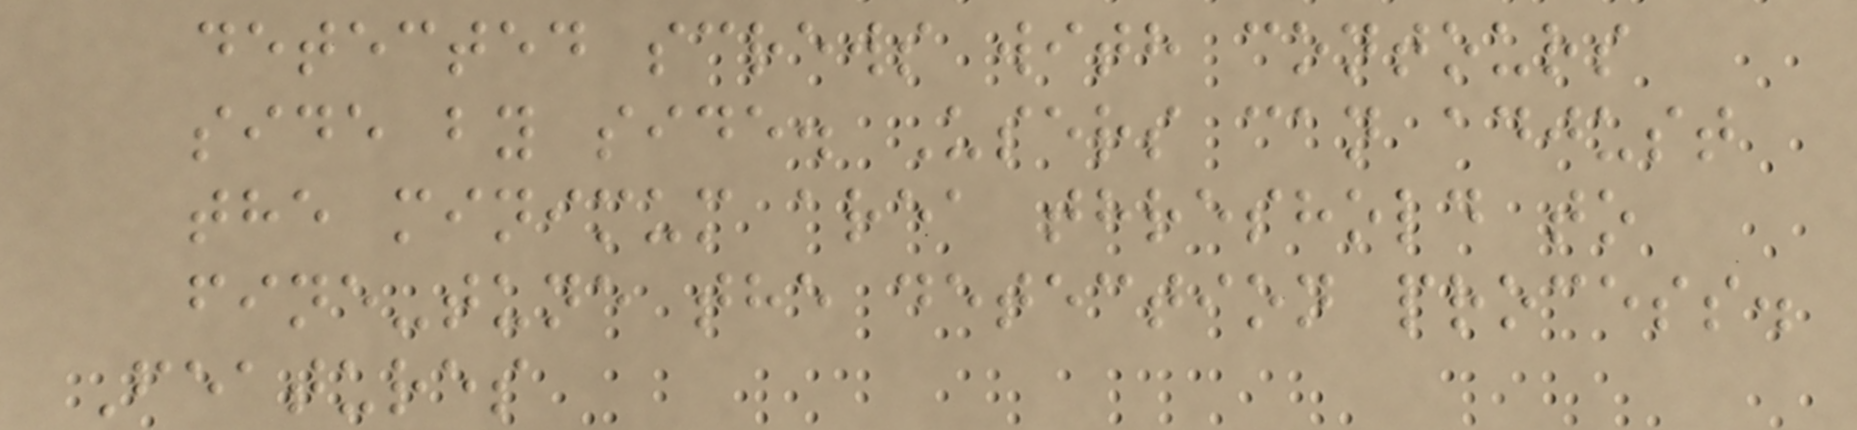detected screws with contours
side by side. Users can adjust
the minimum area threshold to
fine-tune the detection process.
Features
